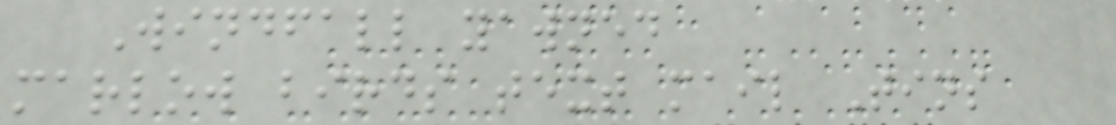Windfall yawned
marlow birds text mail Tins
